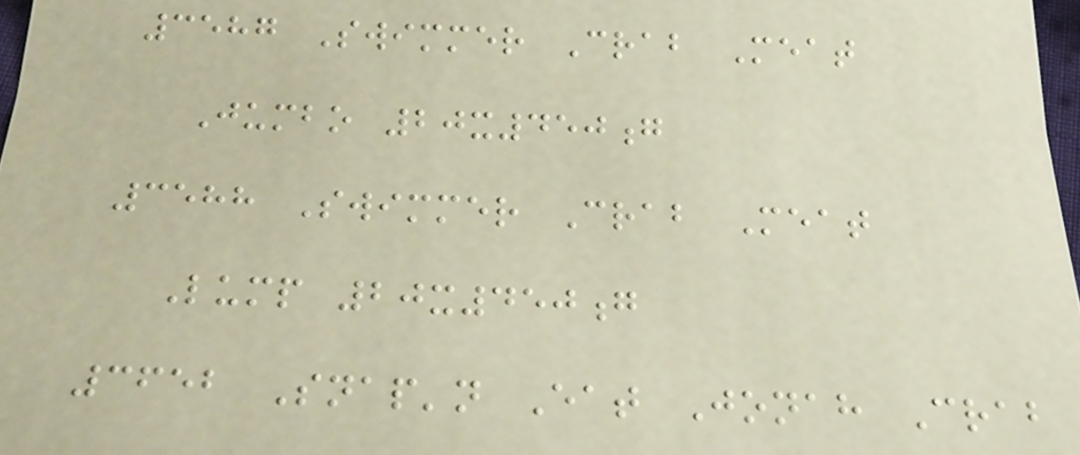3587 Swimmer Crab Meat
Jumbo 20x450g
3588 Swimmer Crab Meat
Lump 20x450g
3652 Snap'n Eat Jonah Crab
